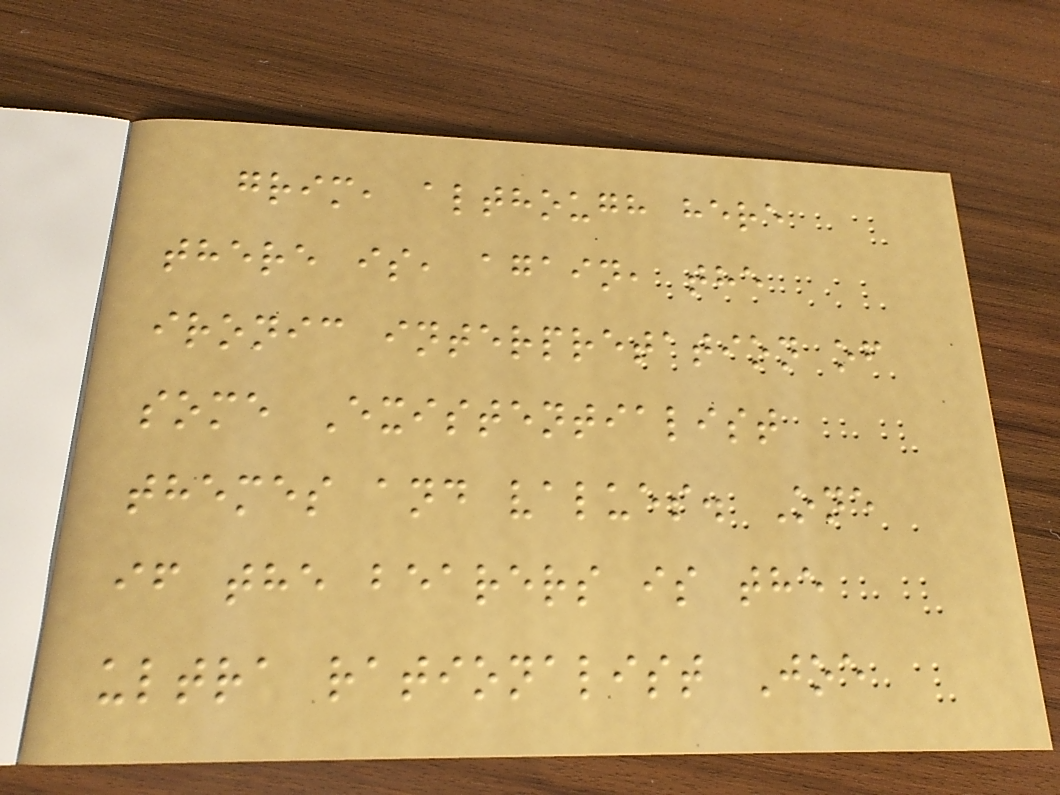grim, although here
there is, again, the
ironic interpretation of
some Existentialist
themes and values. One
if the bearers is the
ultra rationalist Joe
